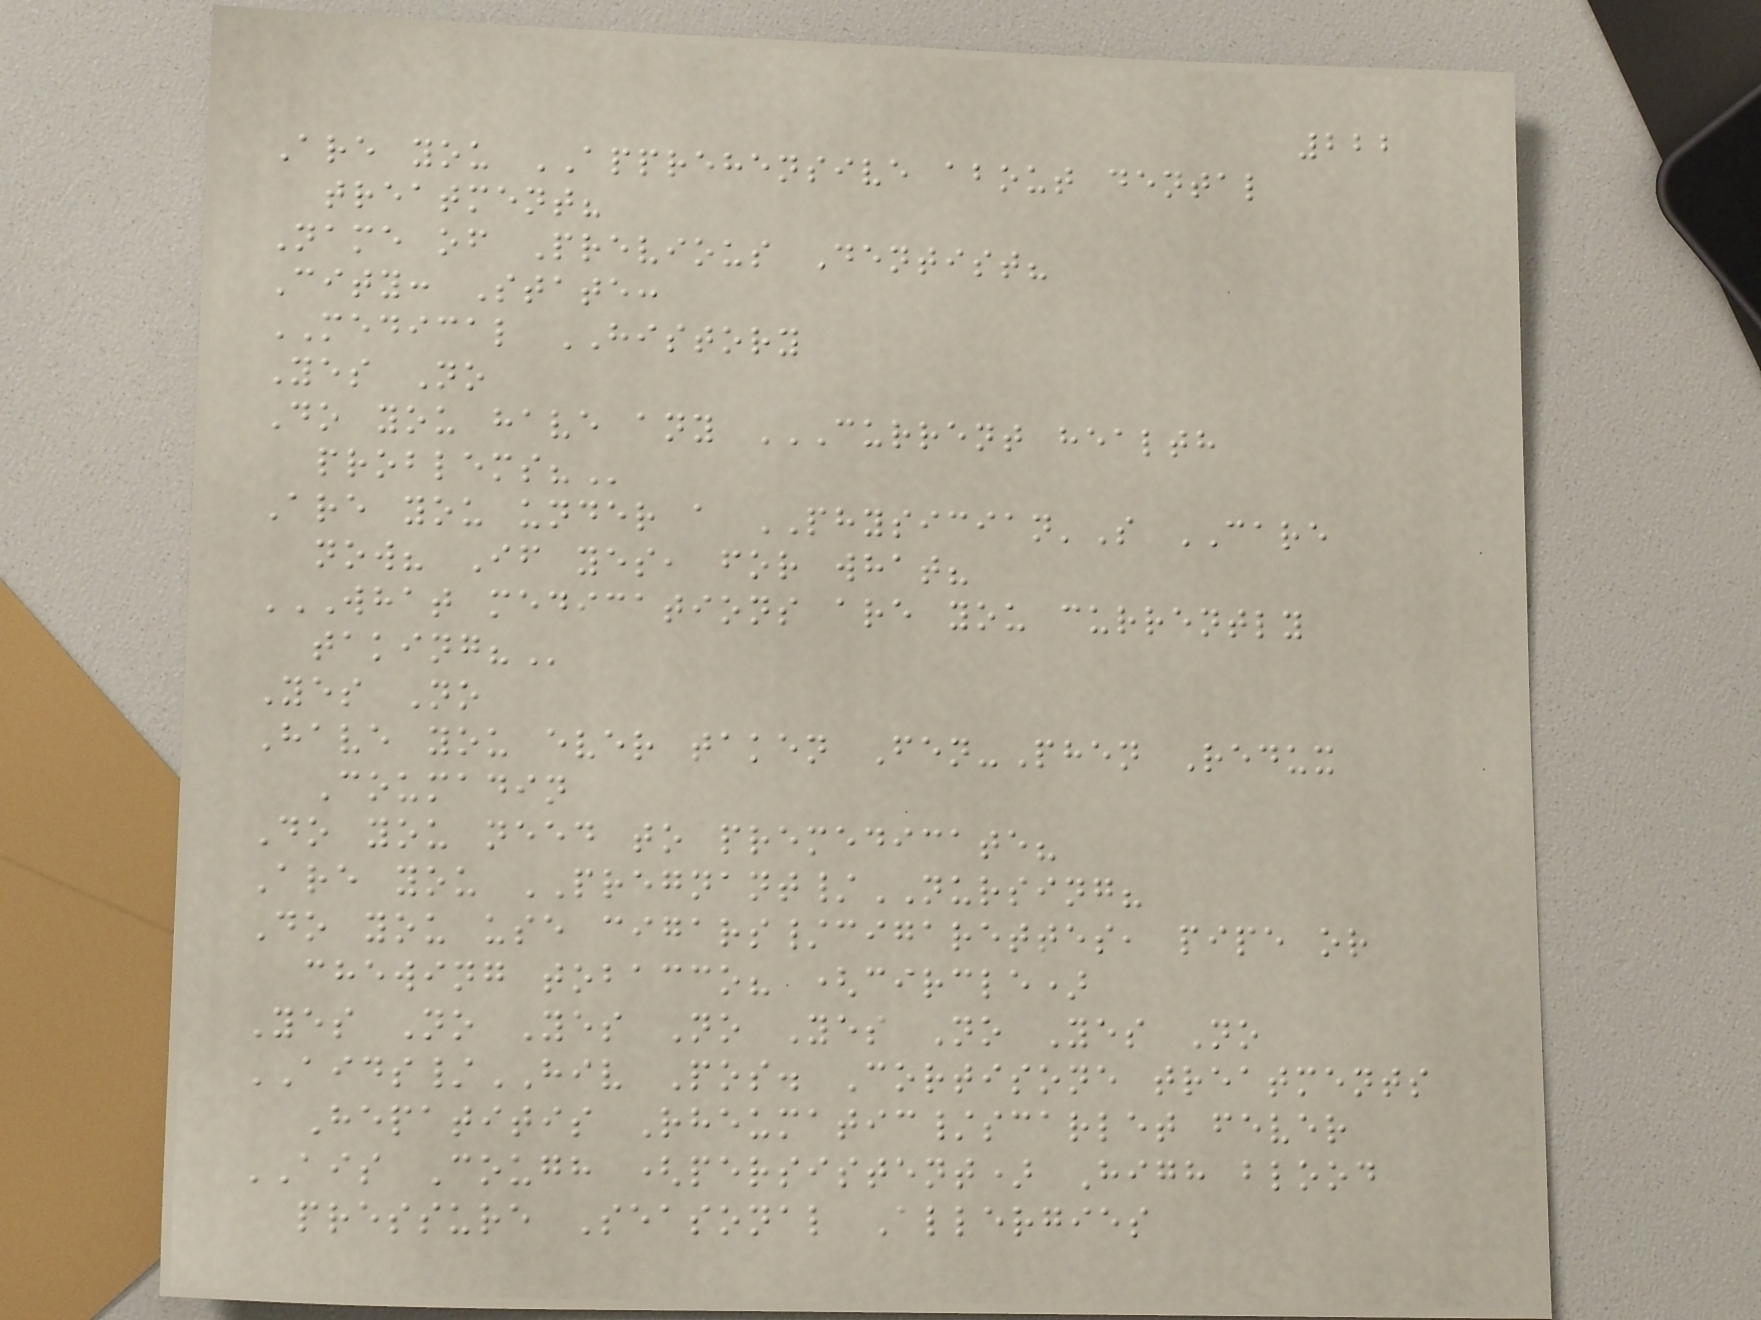222
Are you APPREHENSIVE about dental
treatment?
Name of Previous Dentist?
City: State:
MEDICAL HISTORY
Yes No
Do you have any CURRENT HEALTH
PROBLEMS?
Are you under a PHYSICIAN'S CARE
now? If yes, for what?
WHAT MEDICATIONS ARE YOU CURRENTLY
TAKING?
Yes No
Have you ever taken Fen-Phen Redux
Coumadin
Do you need to premedicate?
Are you PREGNANT/NURSING?
Do you use cigars/cigarettes, pipe or
chewing tobacco? (circle)
Yes No Yes No Yes No Yes No
AIDS/HIV Pos. Cortisone treatments
Hepatitis Rheumatic/scarlet fever
AIS Cough (persistent) High blood
pressure Seasonal Allergies
